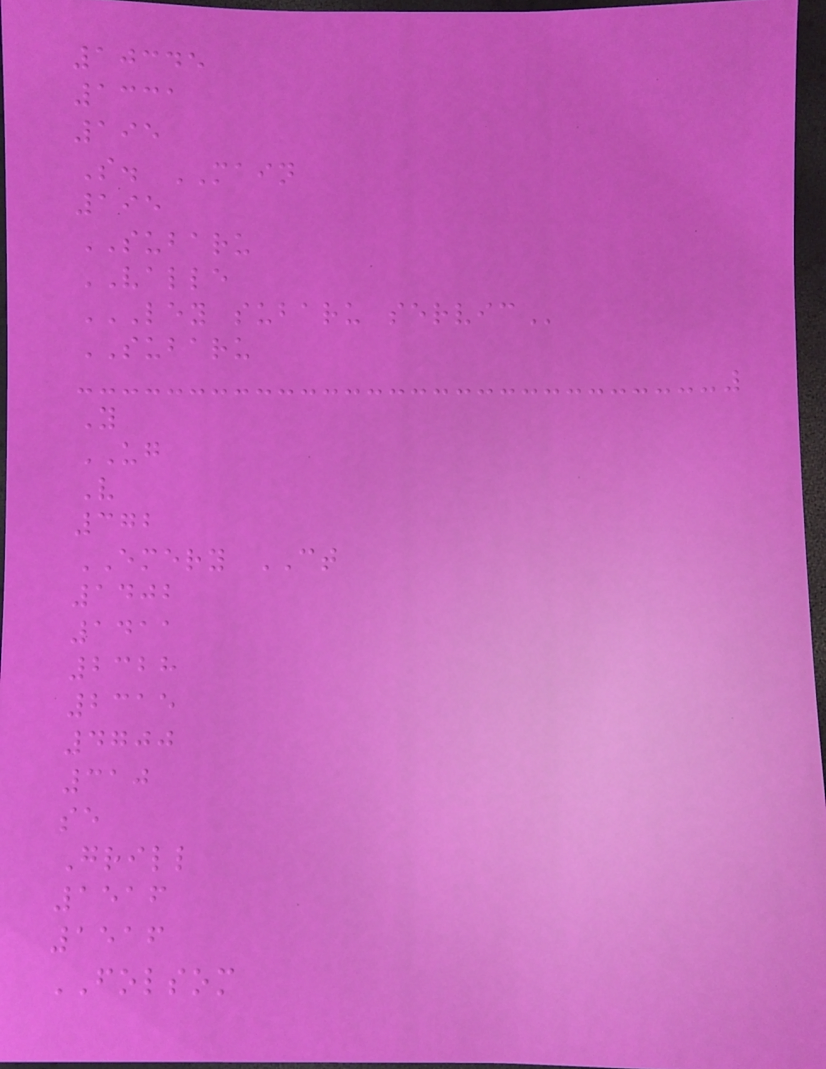10345
1331
195
S. MAIN
195
SUBARU
VALLE
LEY SUBARU SERVIC
SUBARU
Y
UG
V
372
EMERY CT
1402
1411
2328
2315
4700
310
se
Grill
1516
1516
FOLSOM
